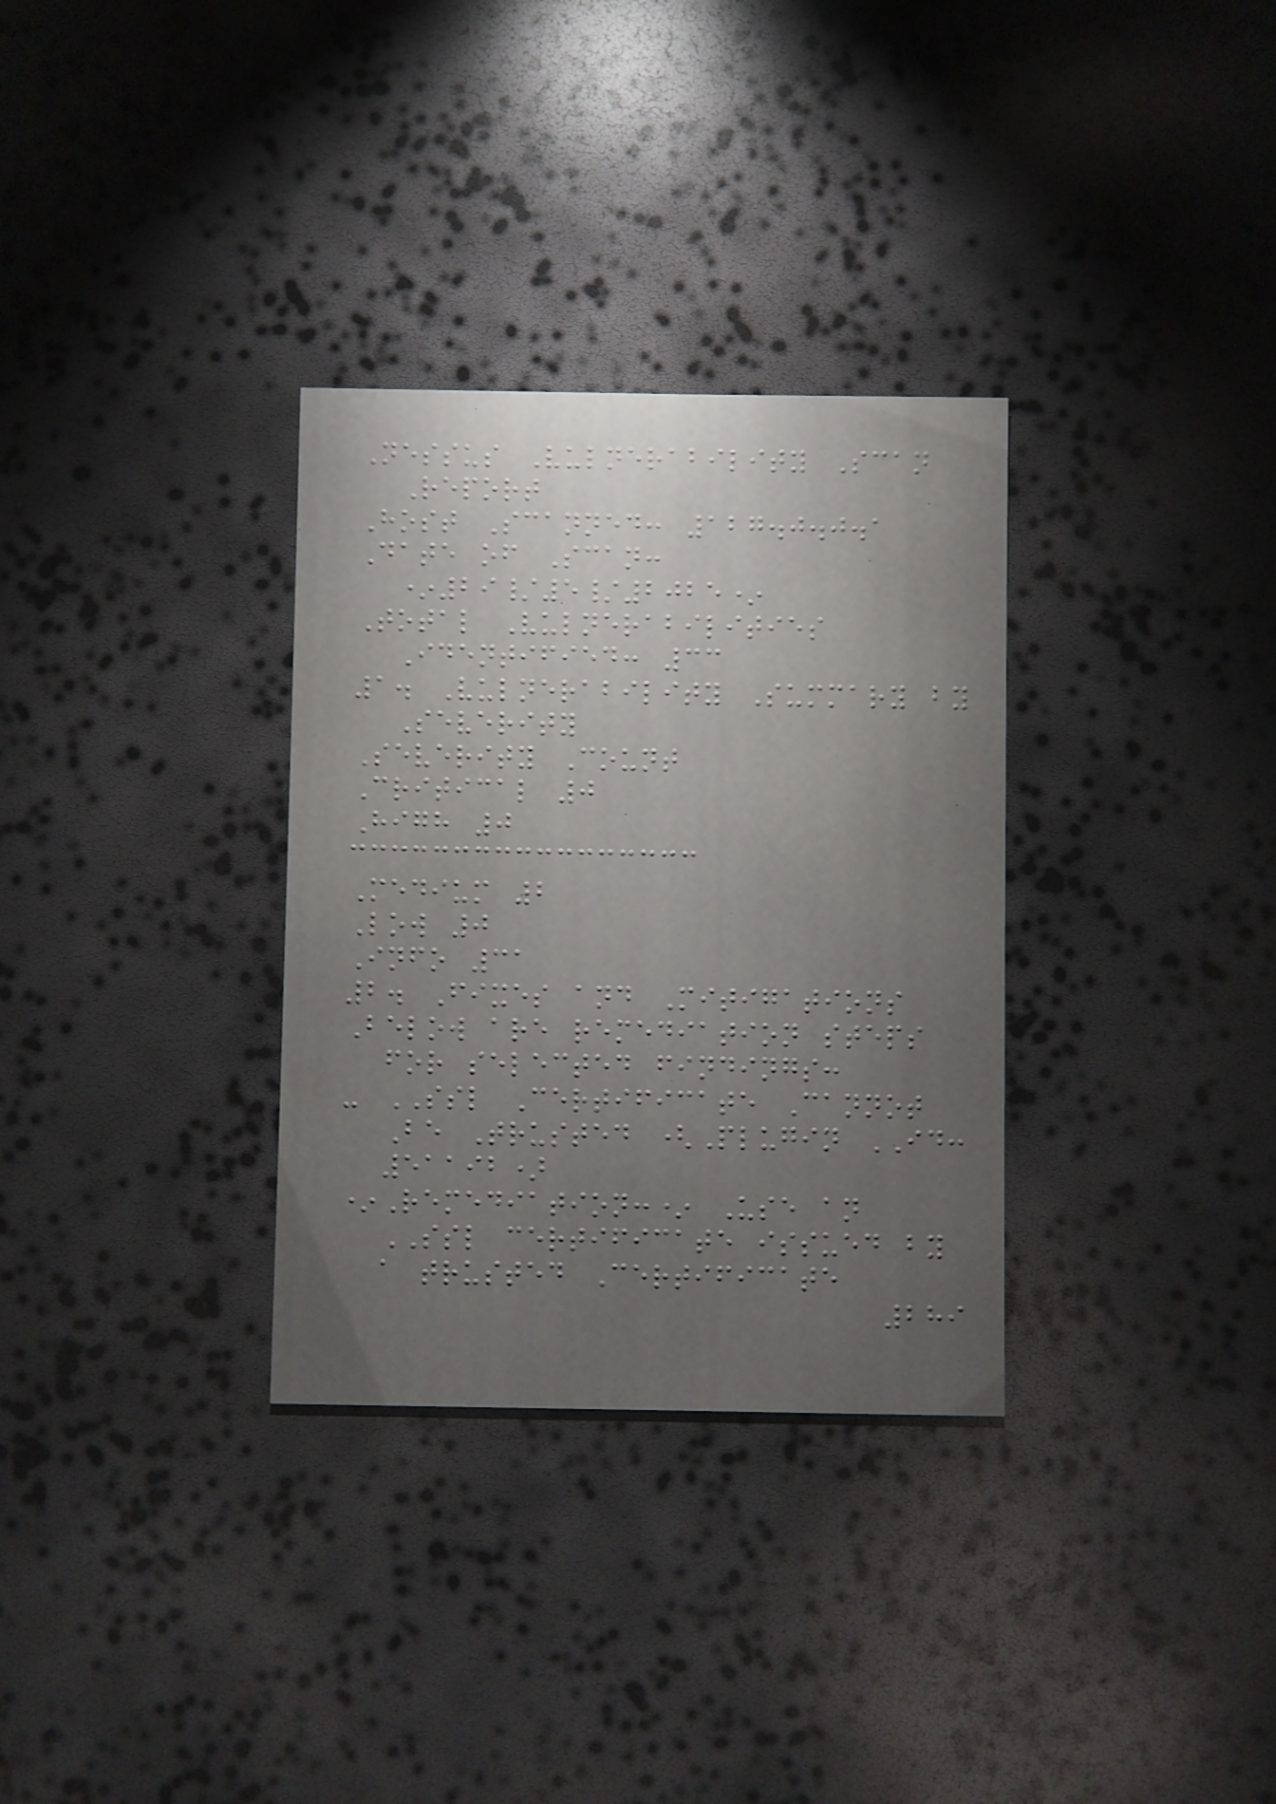Nessus Vulnerability Scan
Report
Host Scanned: 127.0.0.1
Date of Scan:
*29/5/2025*
Total Vulnerabilities
Identified: 33
1. Vulnerability Summary by
Severity
Severity Count
Critical 0
High 0
Medium 2
Low 0
Info 31
2. Fixes and Mitigations
Below are remediation steps
for selected findings:
- SSL Certificate Cannot
Be Trusted (Plugin ID:
51192)
*Remediation:* Use an
SSL certificate issued by
a trusted Certificate
289
